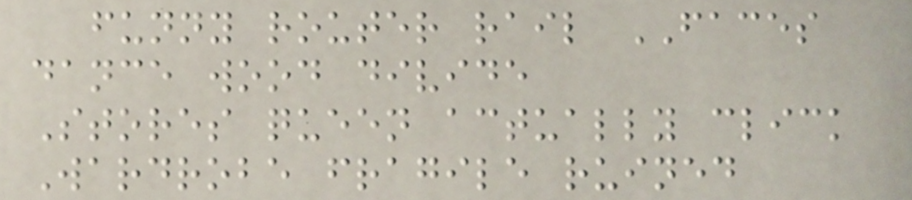funny router rail FACES
dance wood divide
Stores queen actually click
Wardrobe fragile ruined
